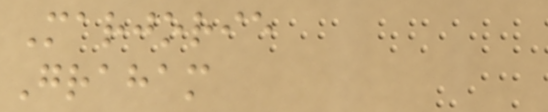Marjorie
Graham
